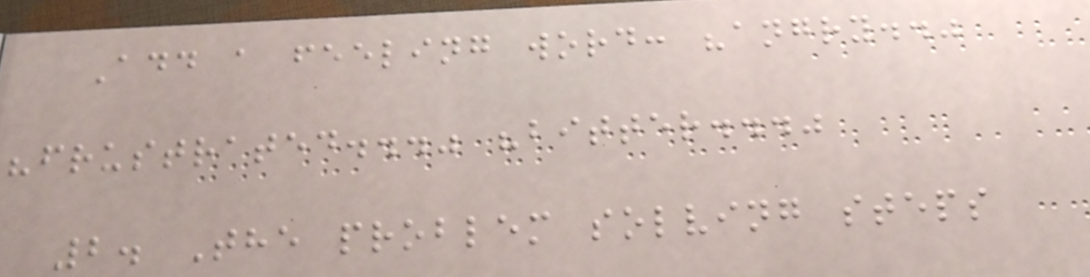Add a feeling word: "angry.."
"frustrated..." "bitter..."
2. The problem solving steps
